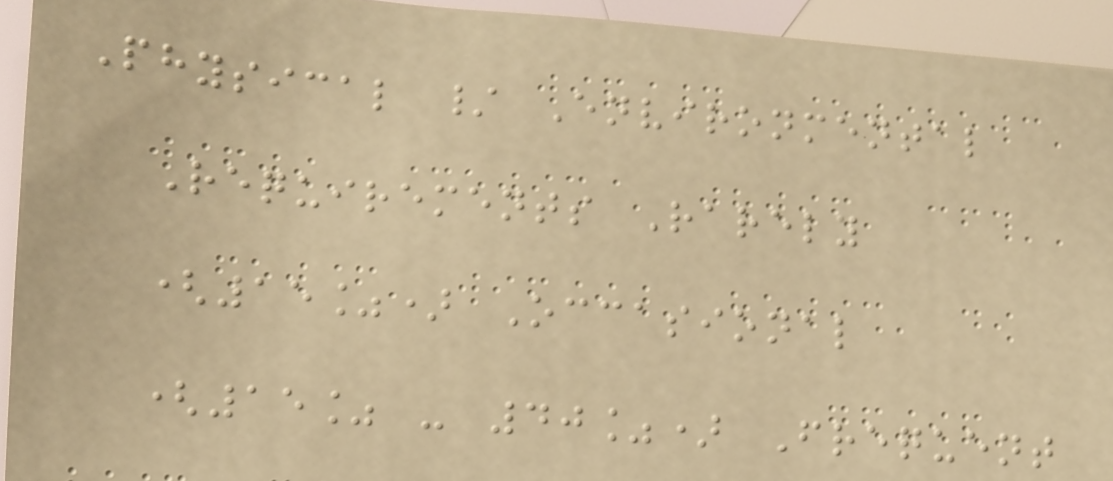Physical / Environmental
Requirements Rarely
(15%) Occasional
(15% - 40%) Frequent
